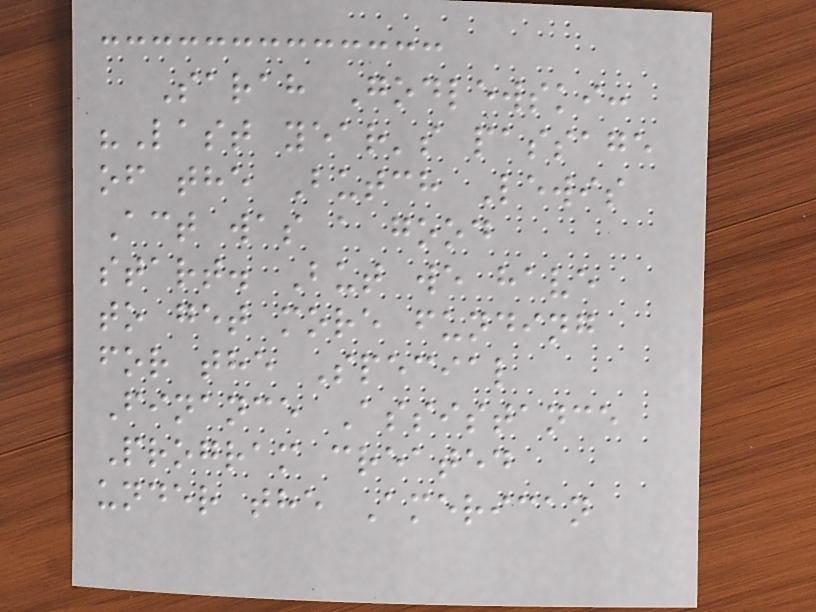Sarah Godlewski:
"Last year's passage
of the Butch Lewis
Act was a good
start. But we have
to get more funding
for the Special
Finance Assistance
Program created
under the American
